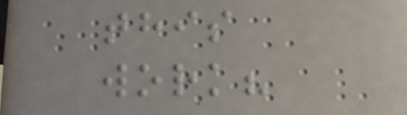this
work?
